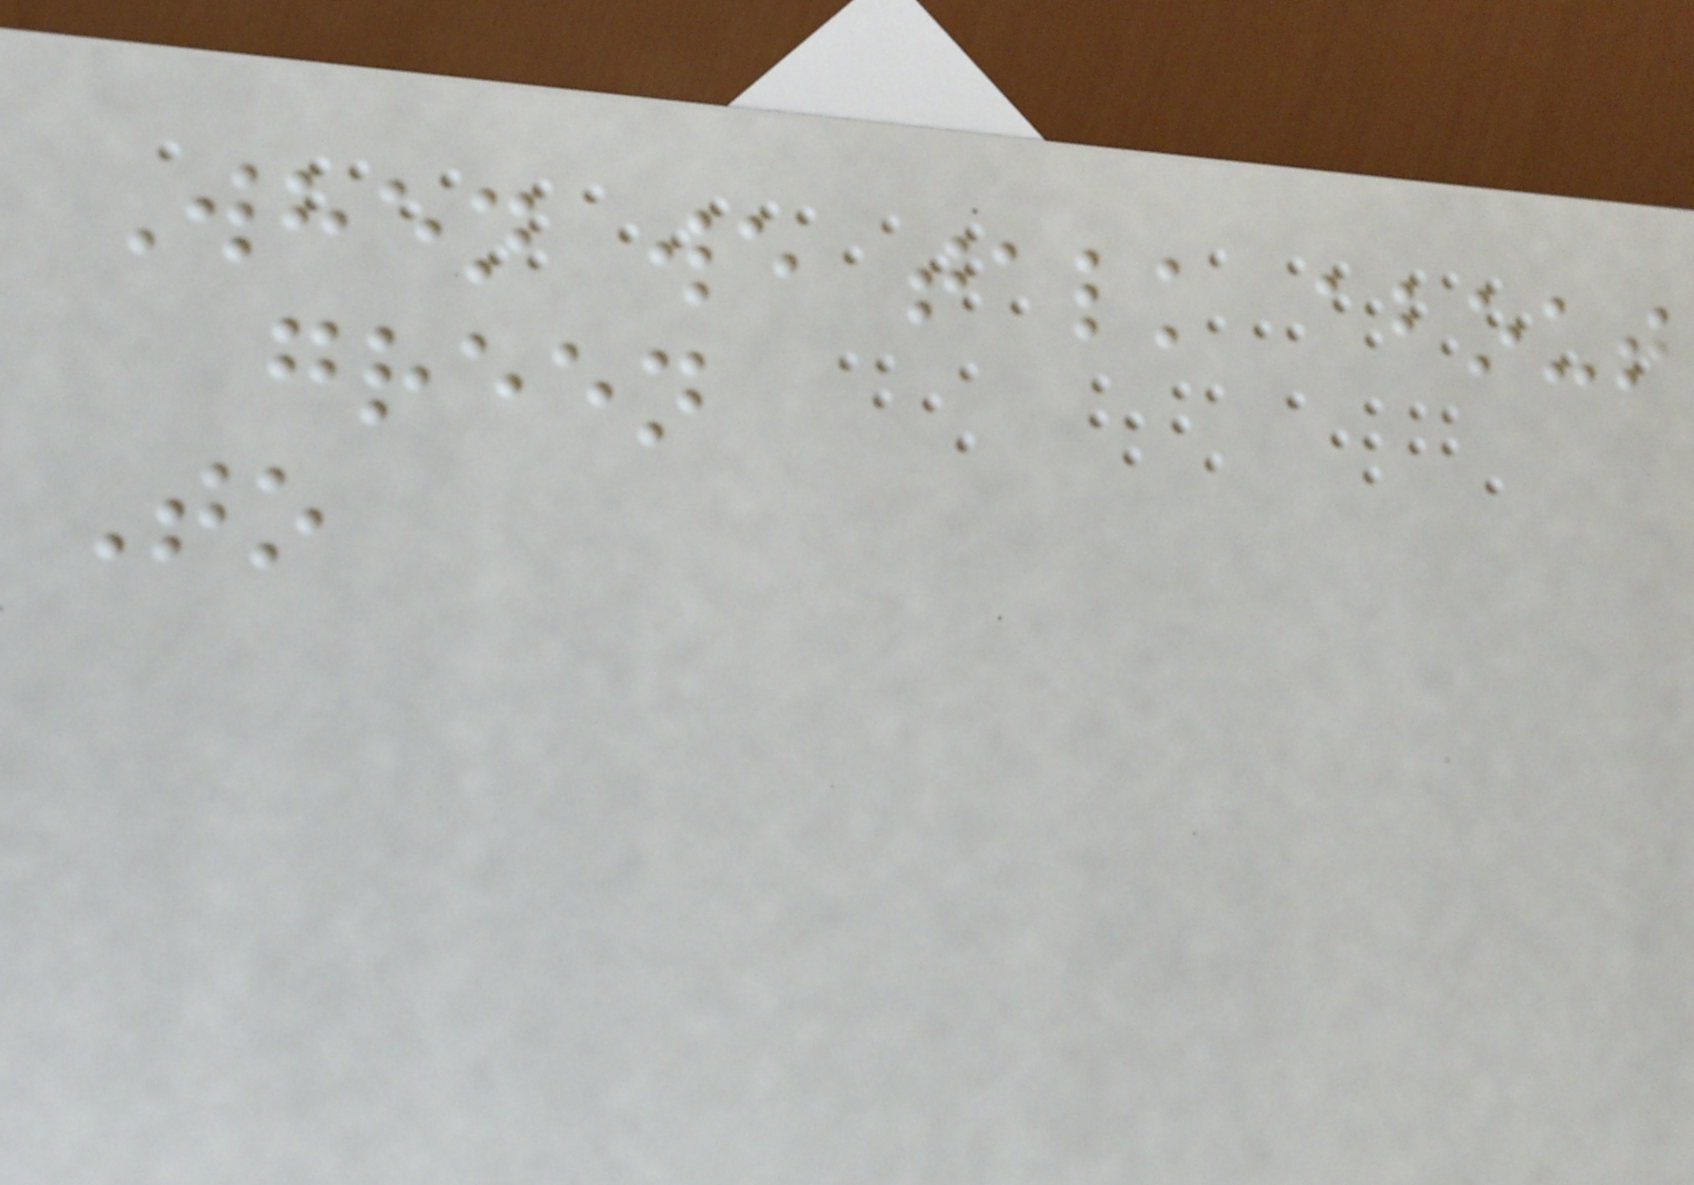When we talk about
green
To
